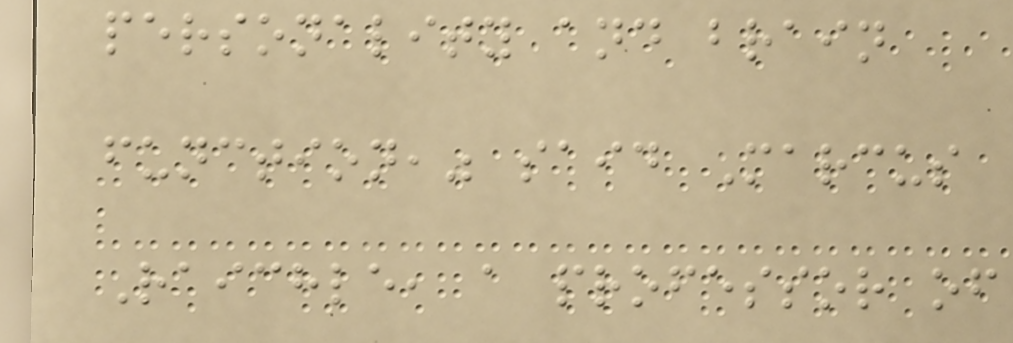personality and brain
function," said Marcus
Raichle, a professor of
